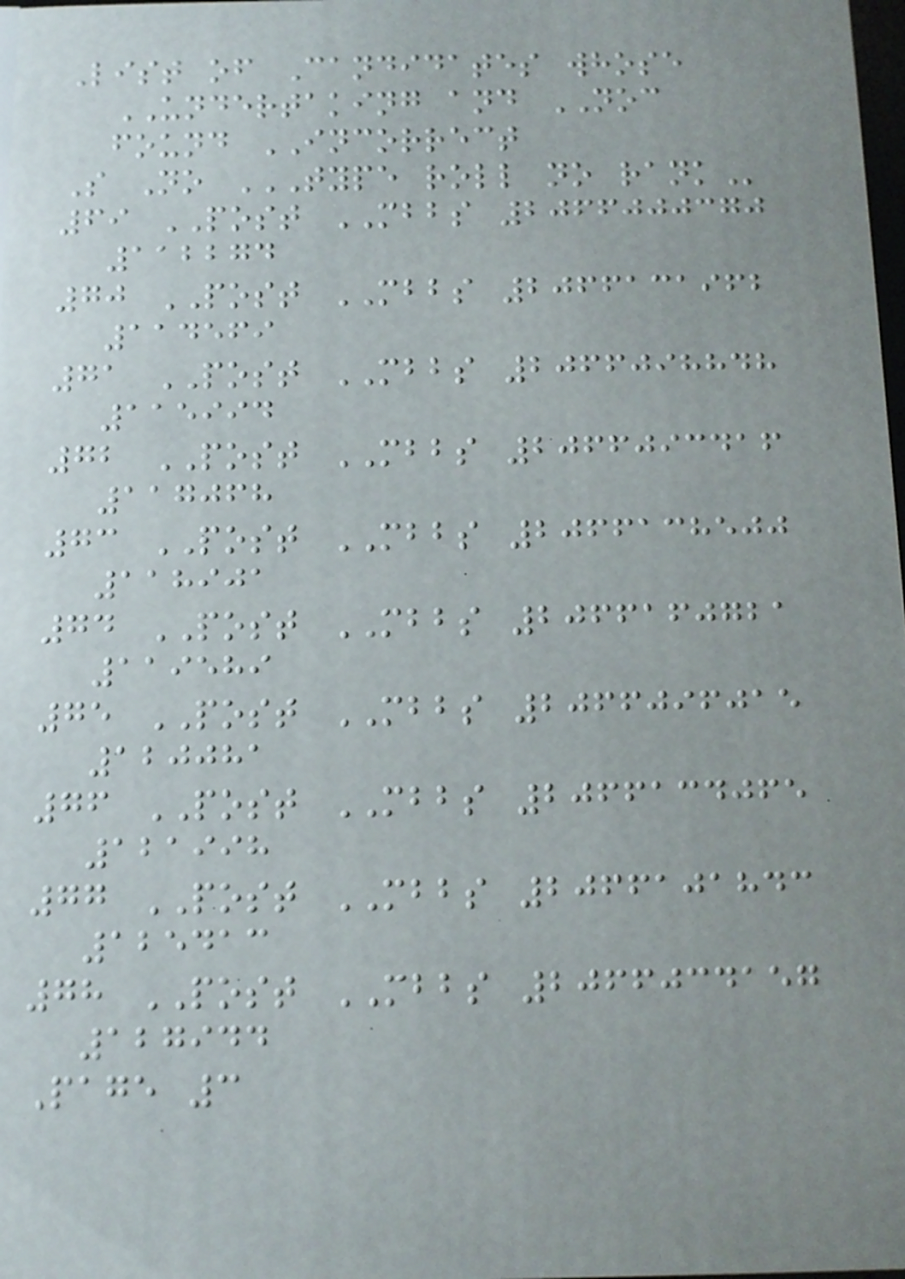List of Candidates whose
UNDERTAKING and NOC
found INCORRECT
S No TYPE ROLL NO RANK
69 POST MBBS 2066000370
112274
70 POST MBBS 2066131962
114569
71 POST MBBS 2066098848
115994
72 POST MBBS 2066093416
117068
73 POST MBBS 2066138500
118901
74 POST MBBS 2066160721
119589
75 POST MBBS 2066096015
120081
76 POST MBBS 2066134065
121998
77 POST MBBS 2066101843
125413
78 POST MBBS 2066034157
127944
Page 3
